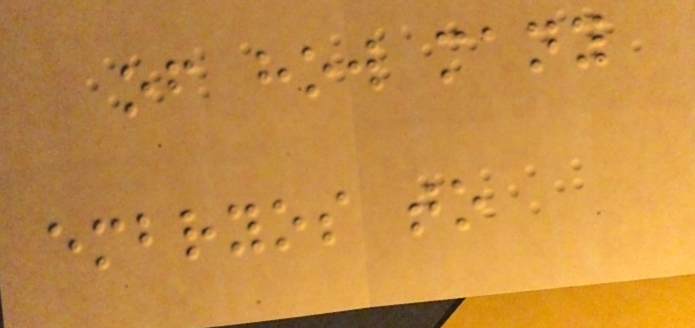of how many
embryos to
